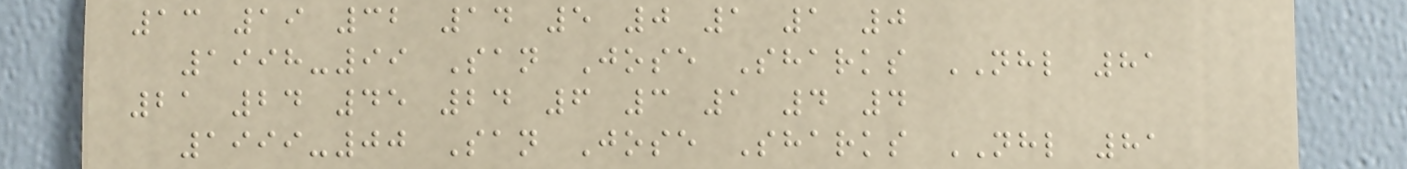13 19 32 14 5 0 1 1 0
1998-99 San Jose Sharks NHL 81
21 24 45 24 6 3 1 4 4
1999-00 San Jose Sharks NHL 81
